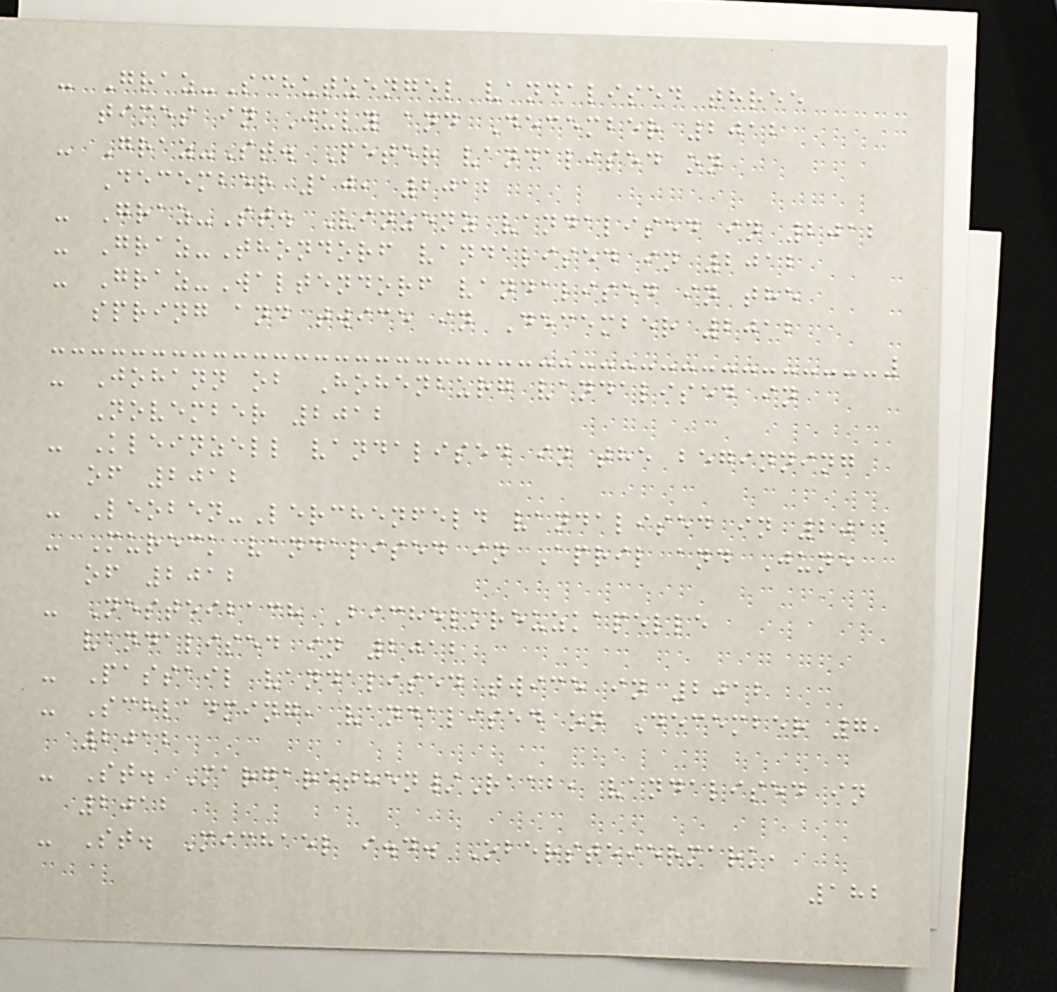- Graz-Schutzengel vandalised three
times in July and December 2012
- Graz-St. Peter vandalised on
December 10, 2012
- Graz-St. Vinzenz vandalised in 2012
- Graz-Thondorf vandalised in 2012
- Graz-Waltendorf vandalised in the
spring and twice in December 2012
- Johann ob Hohenburg vandalised in
November 2012
- Kleinzell vandalised in the beginning
of 2012
- Leoben-Lerchenfeld vandalised in 2012
- Mureck vandalised in April and June
of 2012
- Nesteibach Bichelkreuzkapelle
vandalised in 2012
- Passail vandalised twice in 2012
- Schladming, vandalised on December 7,
2012
- St. Margarethen/Raab, vandalised in
2012
- St. Michael i.d. Obersteiermark,
182
